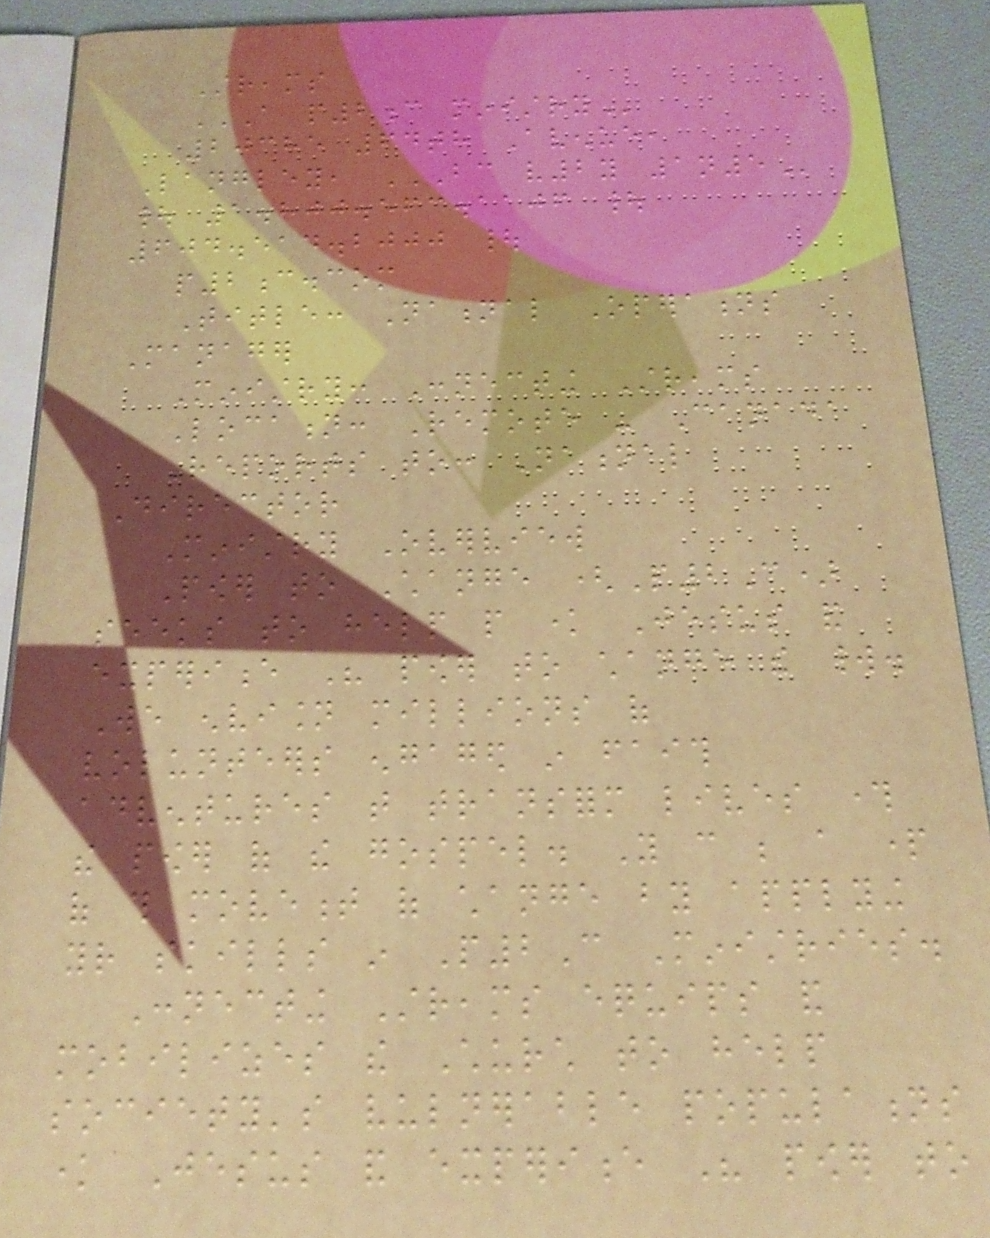Streams
A P2C MINISTRY
20385 64th Avenue,
Langley, BC V2Y 1N5
| 1.800.563.1106 |
604.514.2000 |
p2c.com
Title: National Operations
Manager
Ministry: Connecting Streams
Location: Remote - Canada
Reports to: National
Director
Ministry Overview
Power to Change (P2C)
seeks to help people know Jesus and
experience His power to change the world.
We envision millions of
volunteers engaged in faith
adventures that transform lives through
the power of the gospel. You can be a part
of this movement of change by applying
your skills in P2C Ministries.
Connecting Streams equips and
mobilizes the Church to help
society's vulnerable populations
know Jesus and experience His power to
